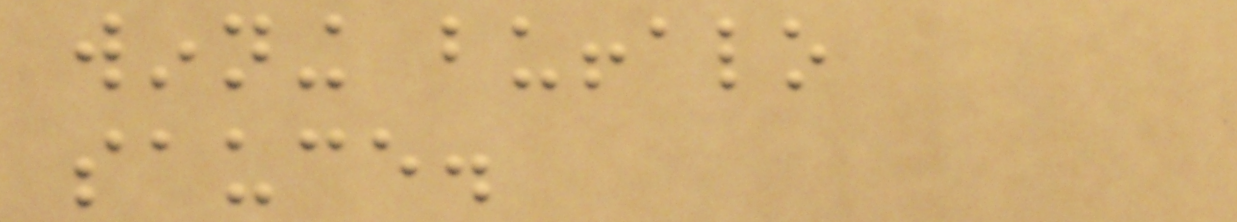winning buffalo
sauce.
